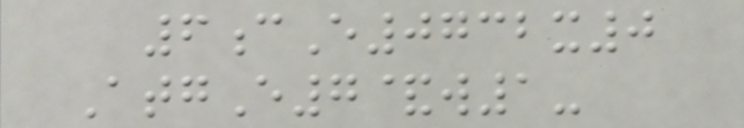6cE0732x0
AtgE7&w1-
